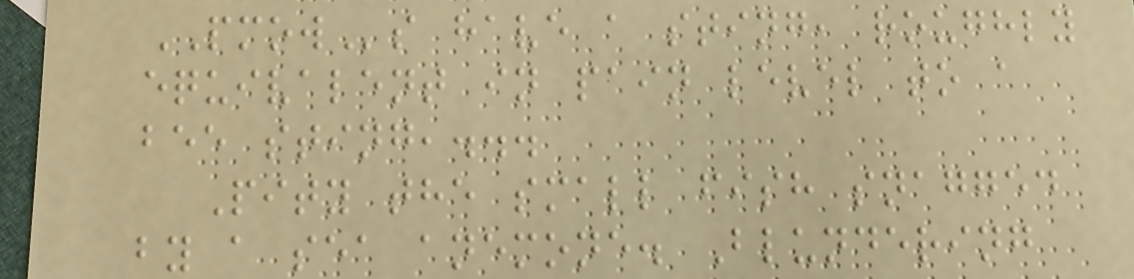PMOWs have a sting, roughly
equivalent in pain level to a
bee sting,...
Pity the small fish snagged
by a sea anemone. Blundering
